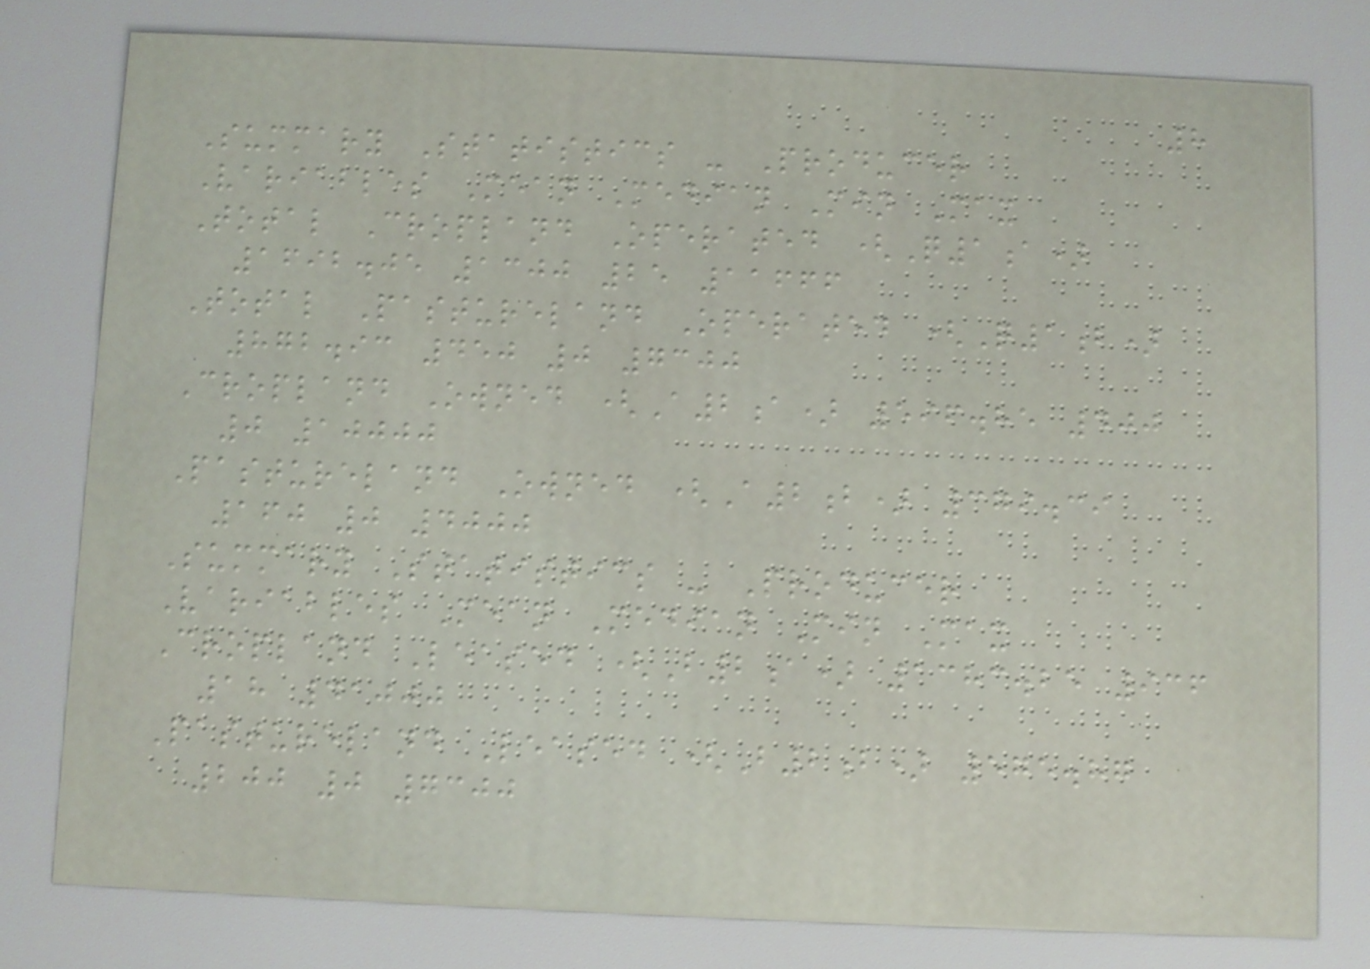8
Summary Statistics - Producer
Variables Mean Median Min Max
Total Cropland Operated (Q1a)
1692.05 1300 25 11666
Total Pastureland Operated (Q1b)
872.93 450 0 7300
Cropland Owned (A2a) 596.85 400
0 10000
Pastureland Owned (A2b) 379.39
160 0 4000
Summary Statistics - Producer
Variables Mean Median Min Max
Cropland Leased (B2a) 1383.25 936
18 41000
Pastureland Leased (B2b) 575.87
200 0 7300
